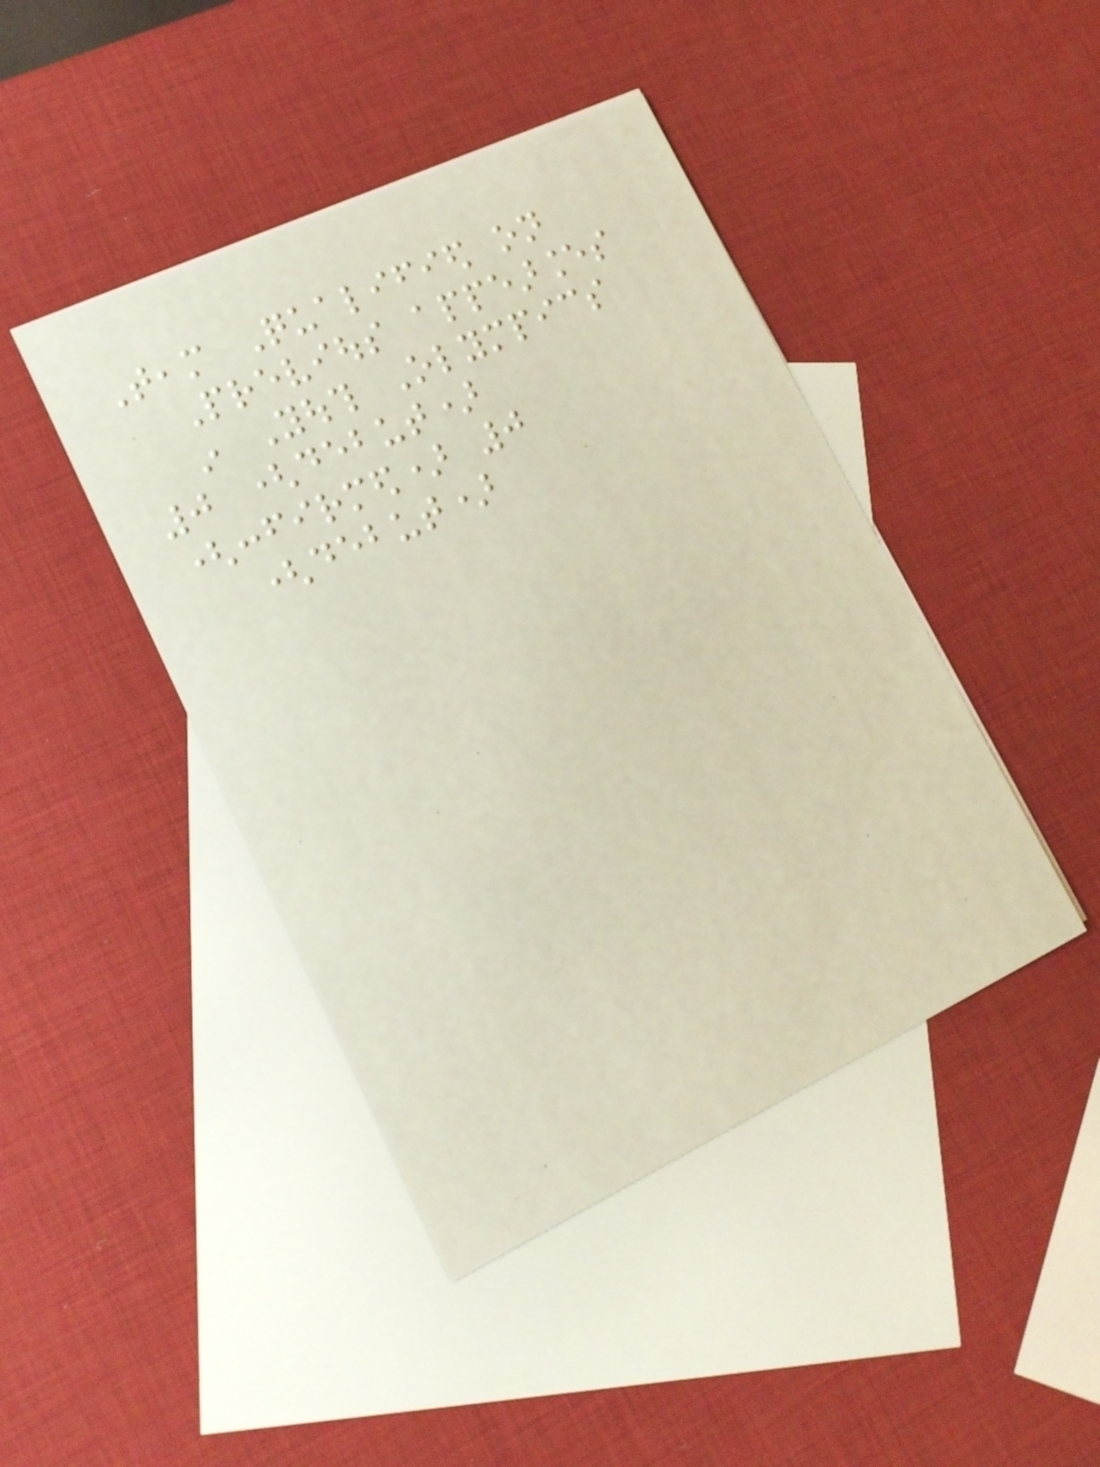Team Qualified on
Previous appearances
in Youth Olympics
0 (debut)
(confirmed) 0
(debut)
